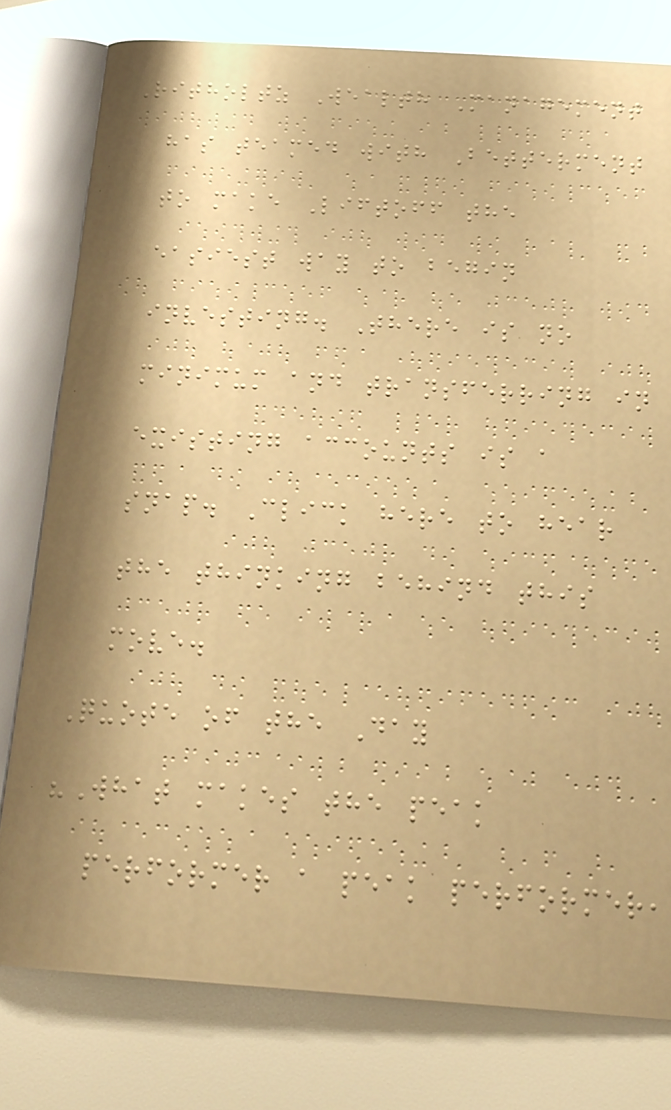Ritholtz Wealth Management
has teamed with Betterment
to make Liftoff the
easiest way to begin
investing. There is no
minimum and transferring in
existing accounts is a
snap. Click here to hear
the thinking behind this
move.
Quote of the Day
"What makes the peak
performer a peak performer,
